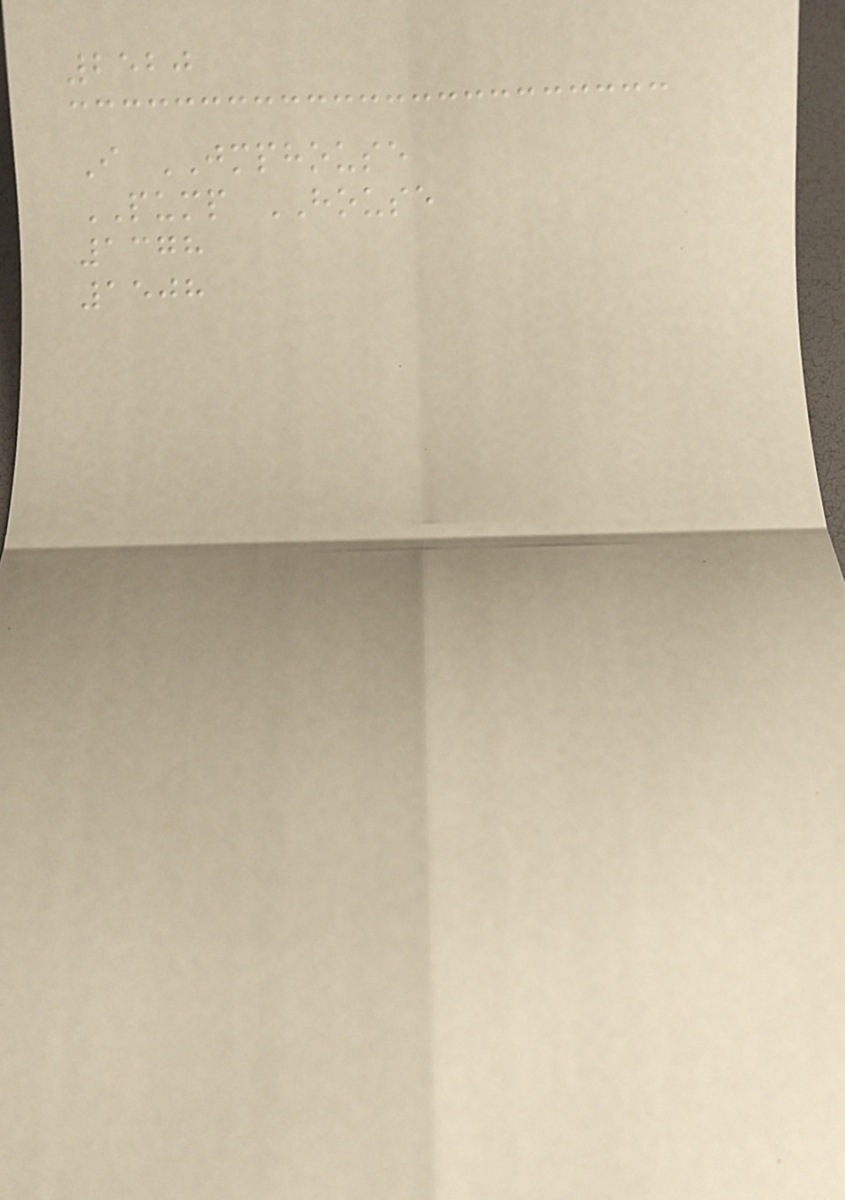2520
I JMPHOUSE
PUMP HOUSE
1378
1508
